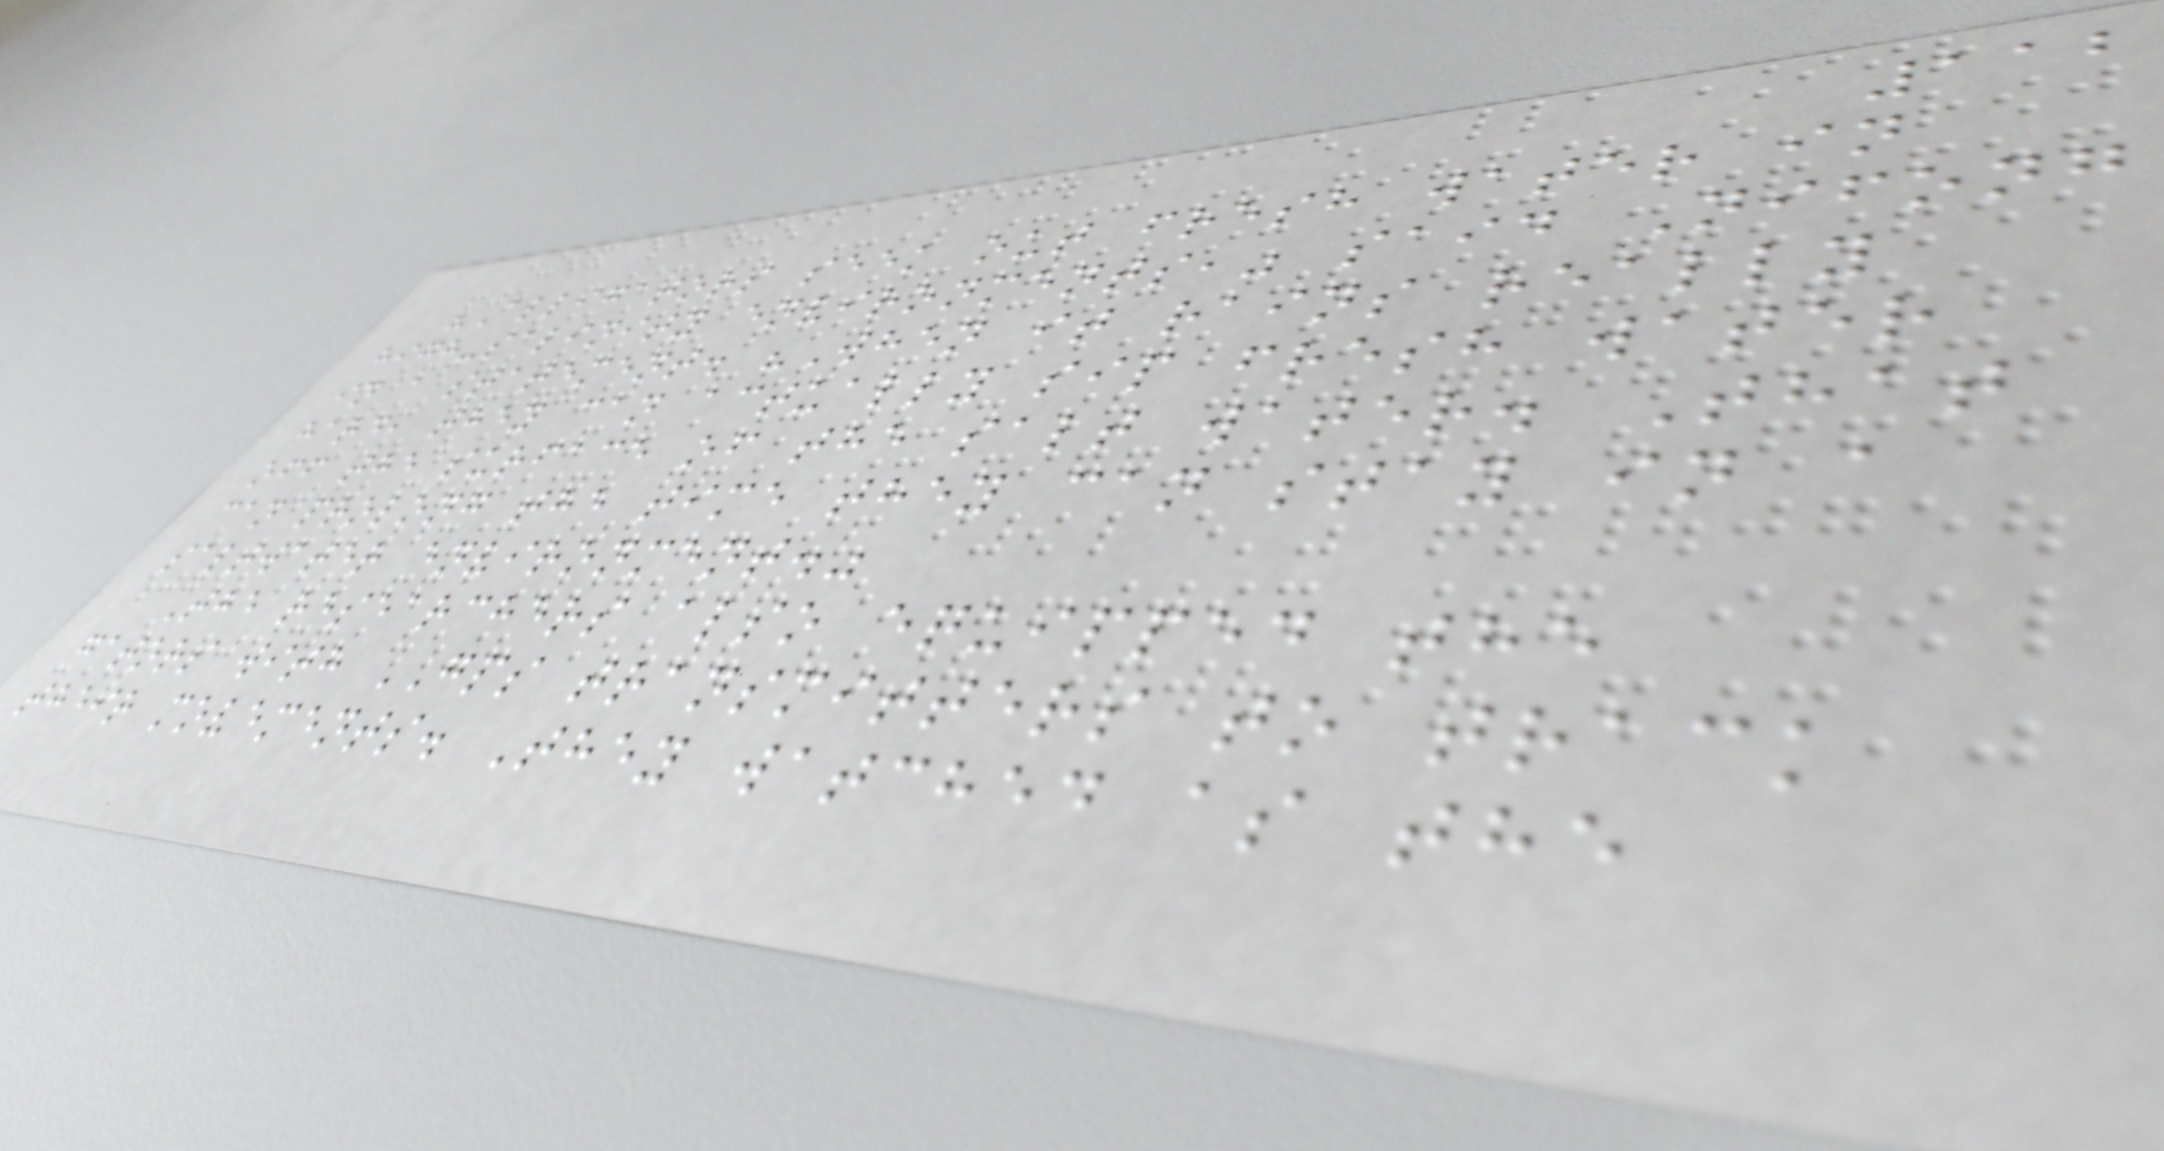112
"Alligators seek out fresh water in
high-salinity environments," said Nifong
in a statement. "When it rains really
hard, they can actually sip fresh water
off the surface of the salt water. That
can prolong the time they can stay in a
saltwater environment."
The researchers also equipped the
gators with GPS transmitters to track
their movements. They watched as the
